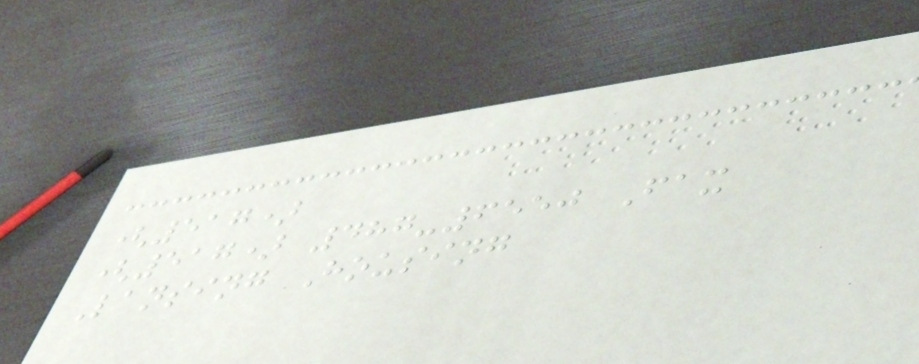(517)
(517) 487-6550 Fax
Lansing Housing
